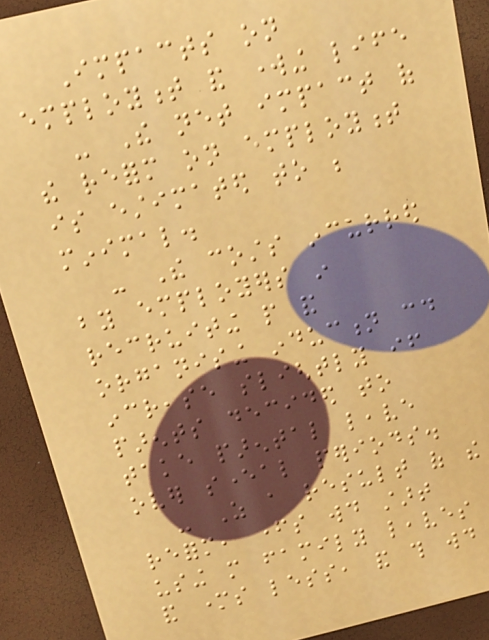Impacts on
employment and working life
- The net impact of
the reform on employment
is estimated to be
minimal.
- The costs incurred
by employers in
recruiting people and
organising induction could
increase slightly if
parents decided to
take parental leave
over several periods.
- As a result of the
reform, fathers would start
using more family leaves
and mothers less, and this would
